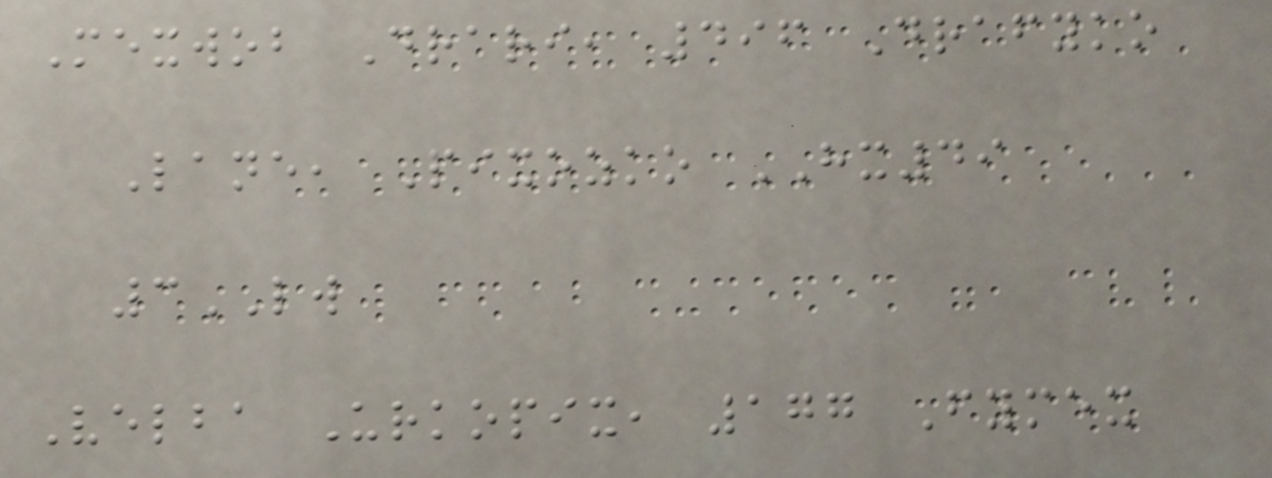Mexwob Drari, 496 Drafyko
Lane, Pixozko HX49
3LW
Velba Urkopix, 177 Fymex
